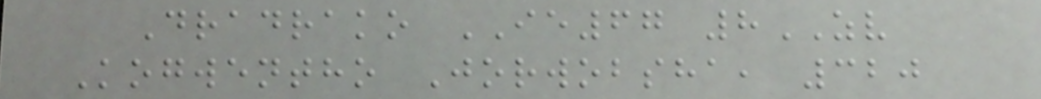Dradrako IE67 8ZV
Kogwentho Jorwobsha, 320
